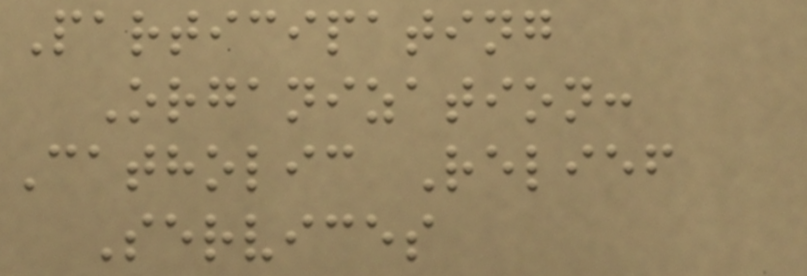Participating
Organization:
Catholic Relief
Services
